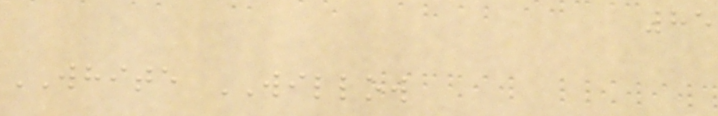85
WHITE WILLOW
